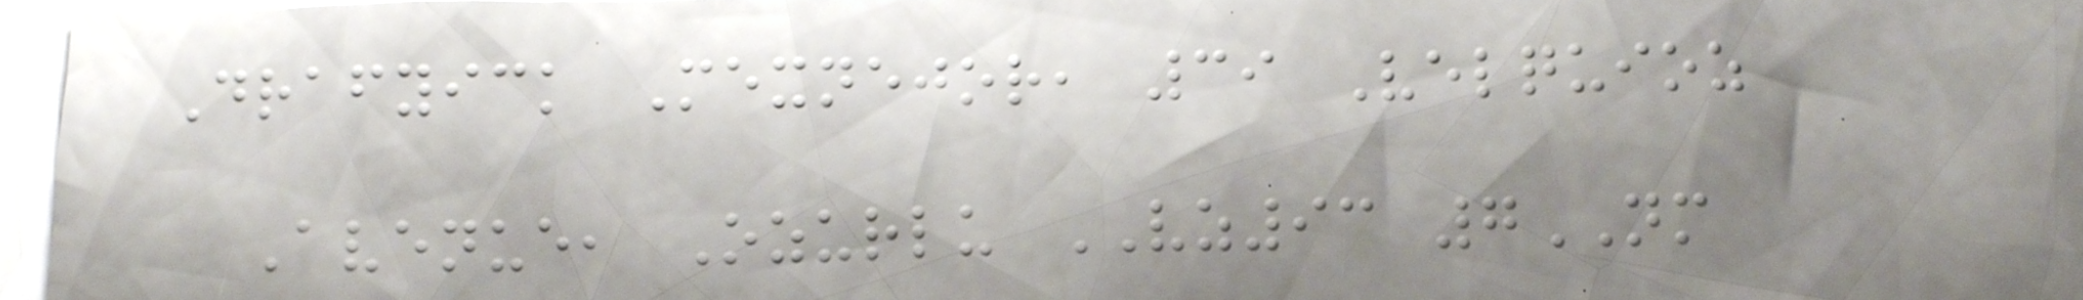Drafyick Mexnejor, 39 Velquioz
Avenue, Ozurlu VZ93 7NM
